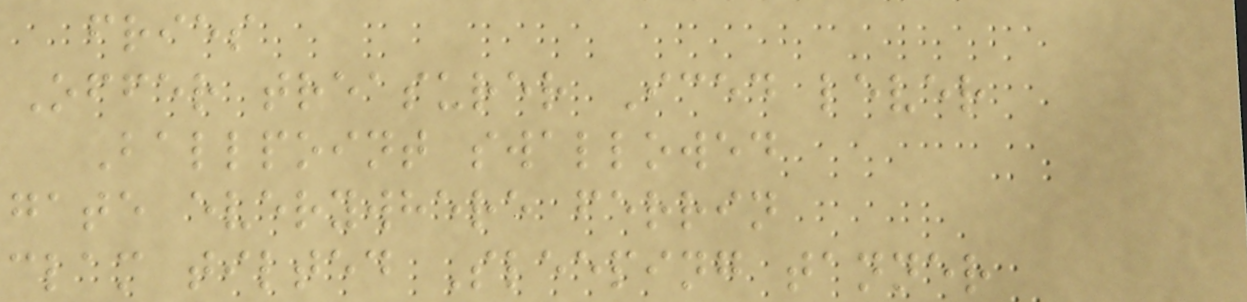fries
Offer treasurer Iced lever
Ballpoint swallowed
gate everywhere ferrin
clam tilted Sleeping tanner
